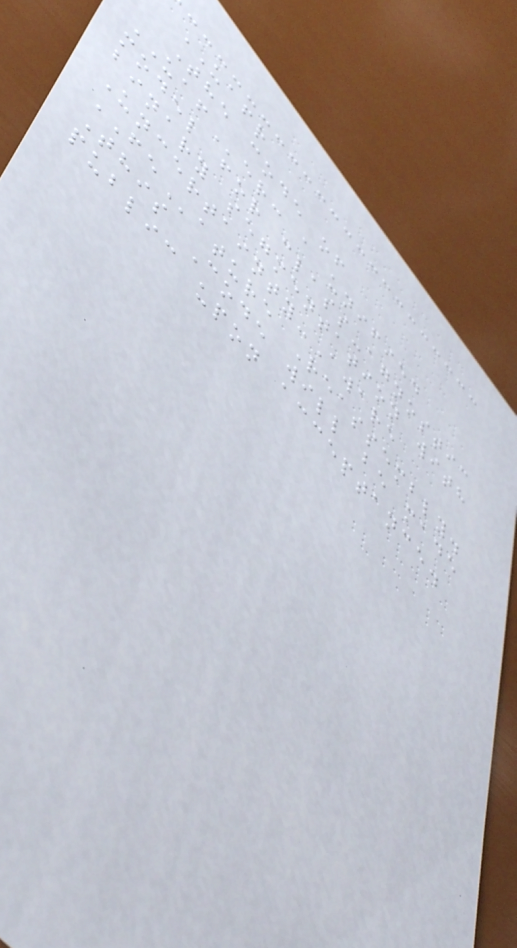UAFR
The code of
UAFer: a unified
model for class-agnostic
binary segmentation with
Uncertainty-Aware
FEature Reassembly.
This Code will be made
public upon acceptance.
